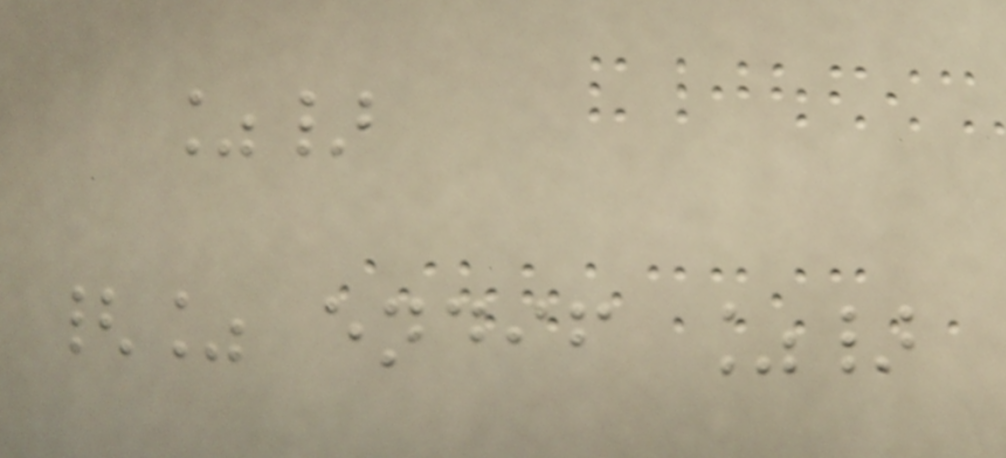%}
{% endif %}
